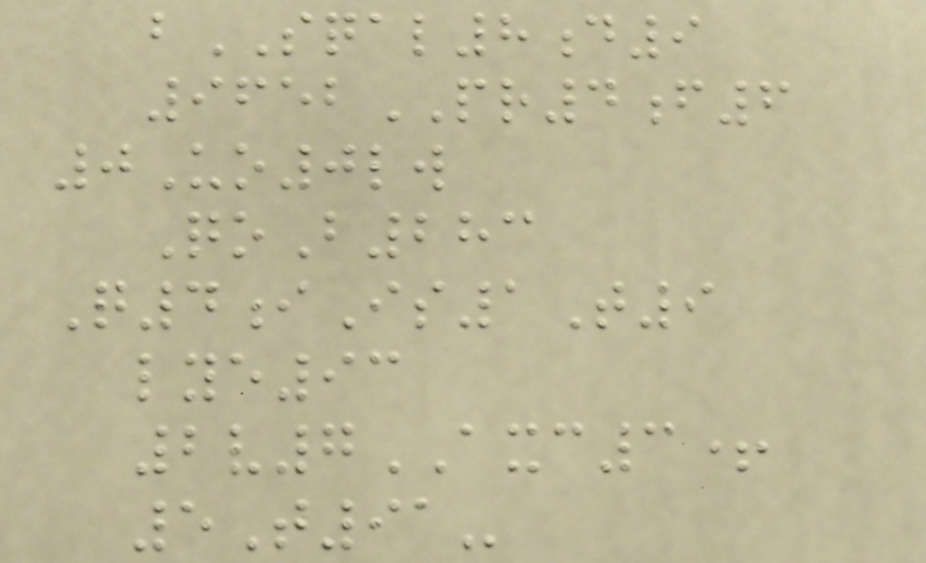bSQAL8d9
9652PR4f6
0Uo0lw
QoB283
Q4iIs1T9
lye93
2v7AXC3+
5T91-
